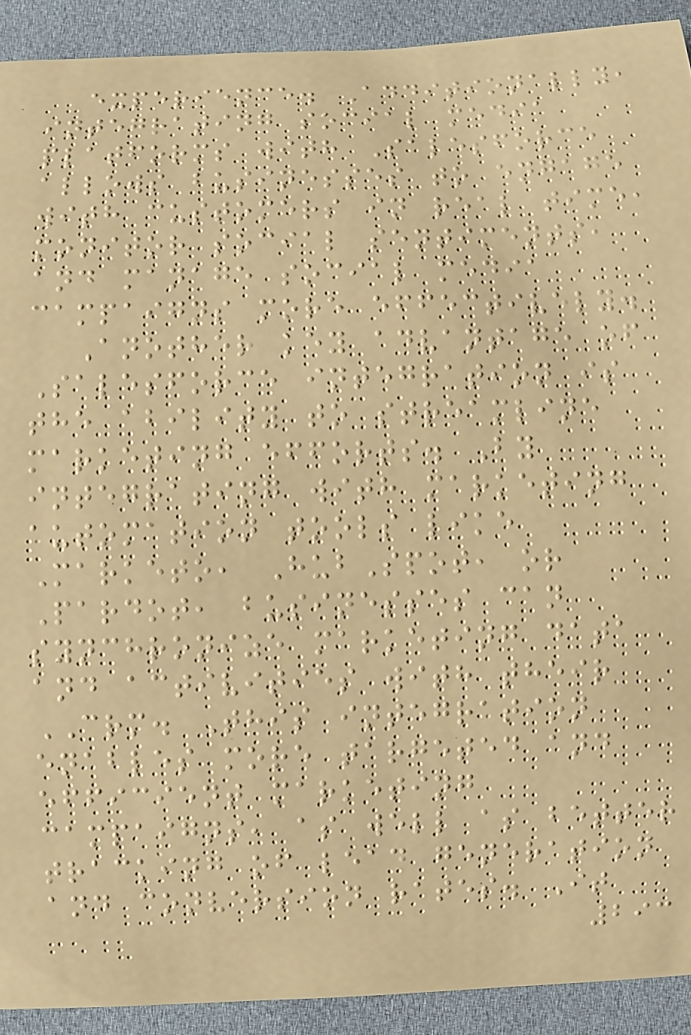experience. Additionally,
integrating social media
platforms with Salesforce
allows businesses to engage
with customers in real time,
monitor social sentiments,
and manage social media
campaigns more effectively.
Another key advantage of
Salesforce integration is
the ability to streamline
marketing efforts. By
integrating with marketing
automation tools like
Marketo, HubSpot, or
Pardot, businesses can
synchronize marketing data
and activities with their
CRM. This integration
enables more targeted and
efficient marketing
campaigns, as well as better
tracking of lead generation
and conversion rates. It
293
